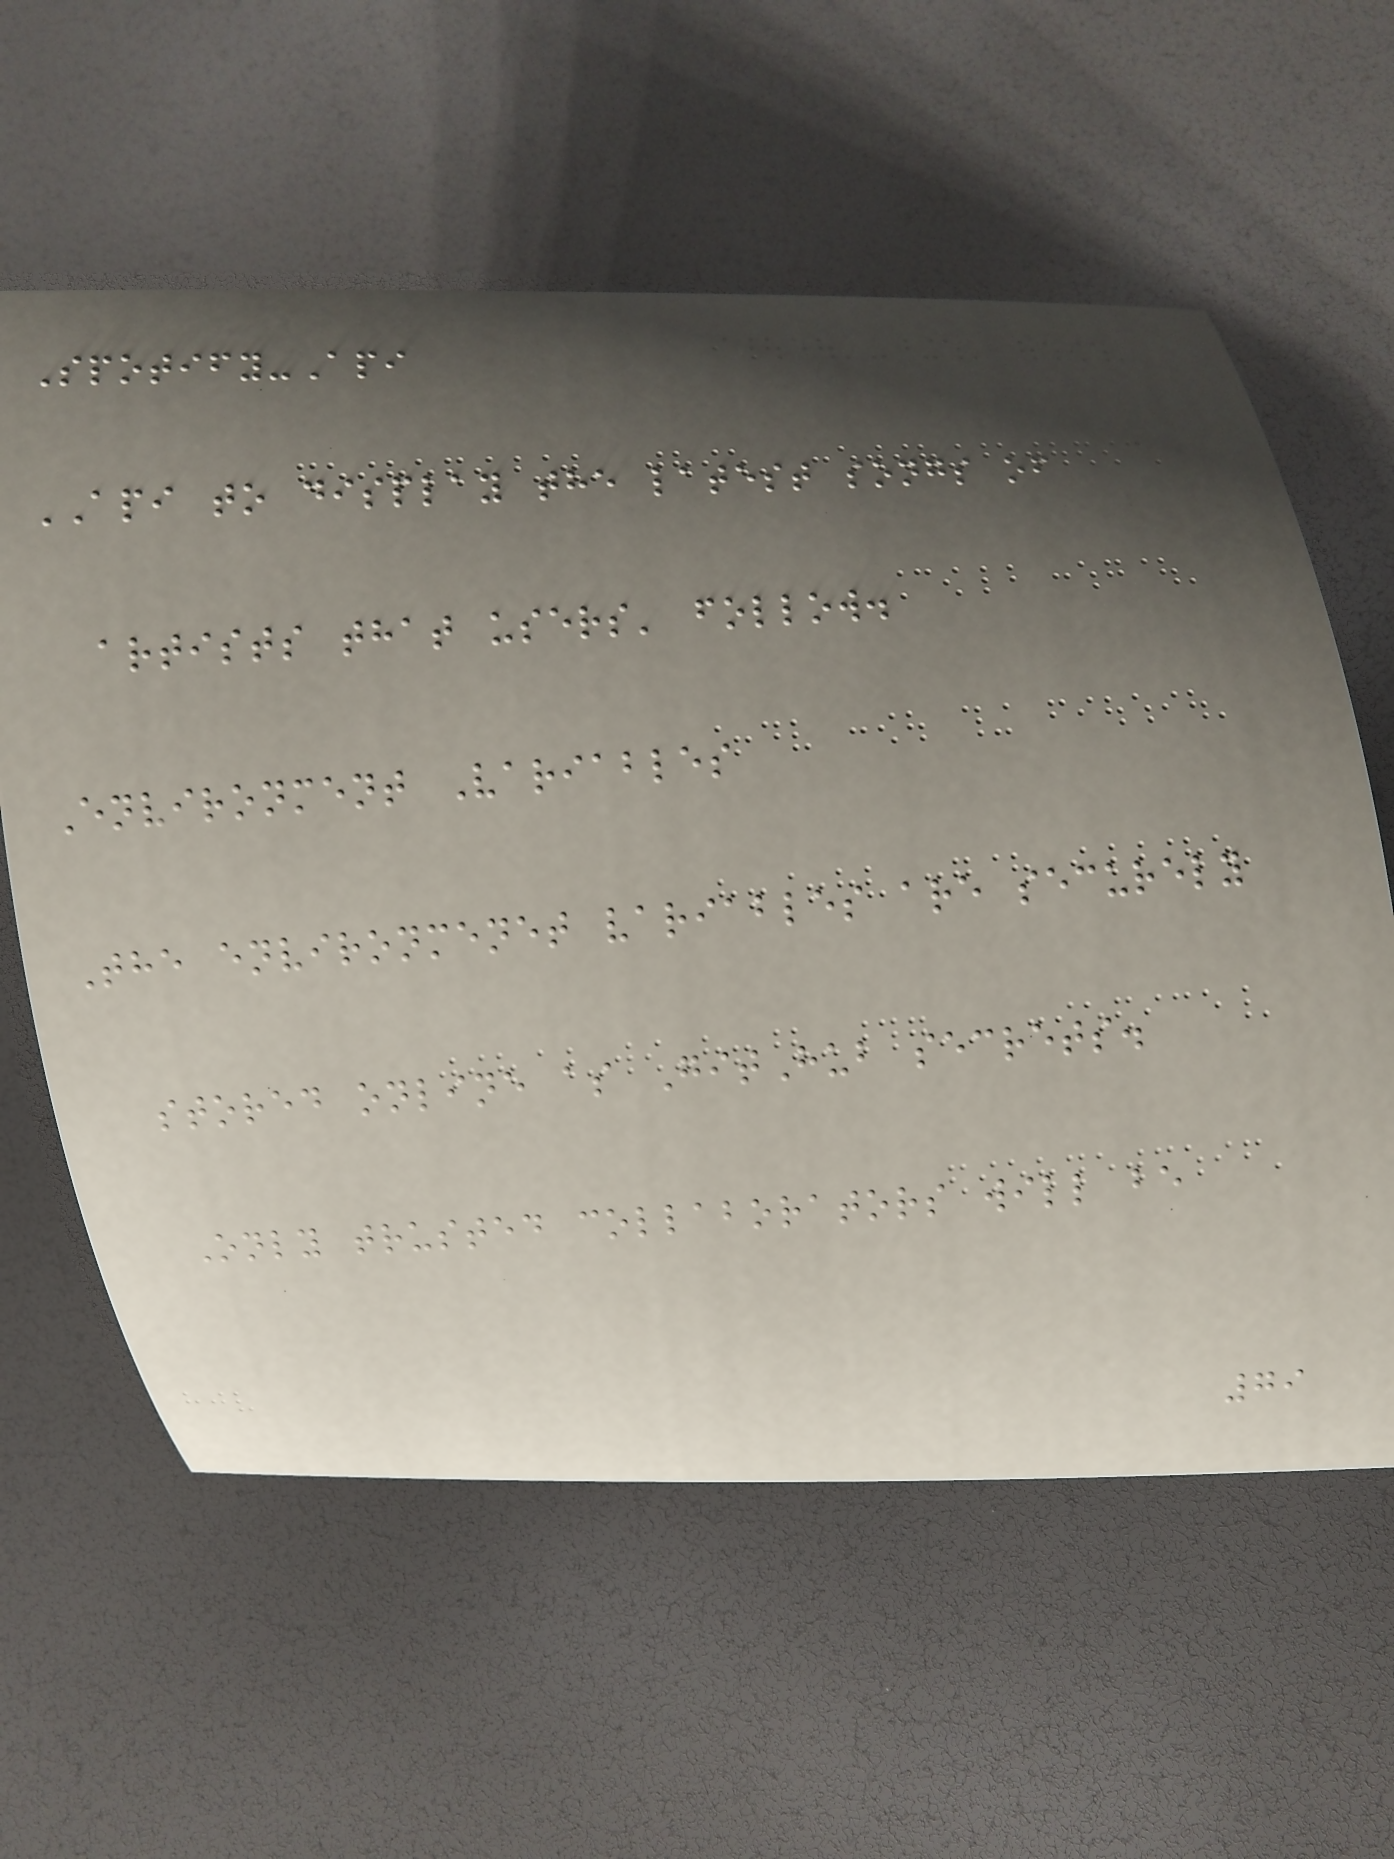Spotify-Api
API to display the latest songs of
artists that users' follow.
Environment Variables
The environmenet variables are securely
stored online as GitHub secrets.
Only trusted collaborators will be
79
